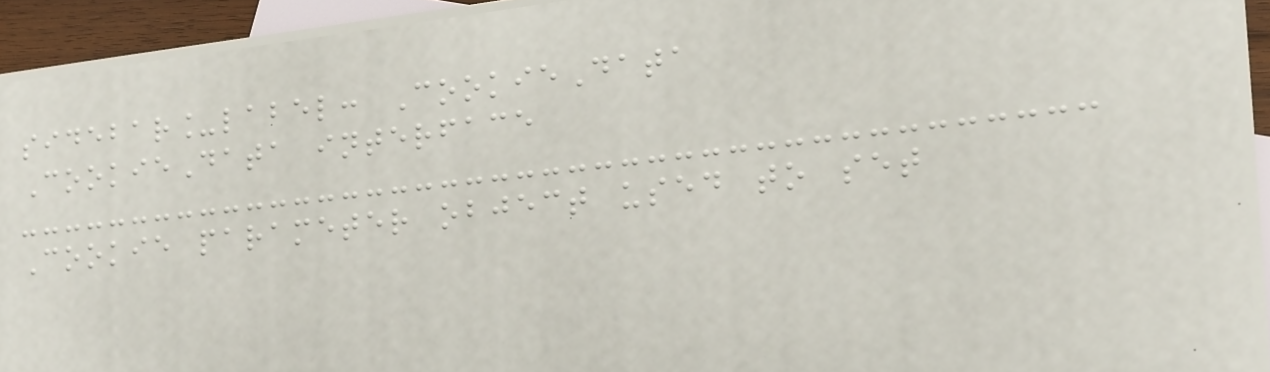sidebar_label: CookieData
CookieData interface
Cookie parameter object used to set
